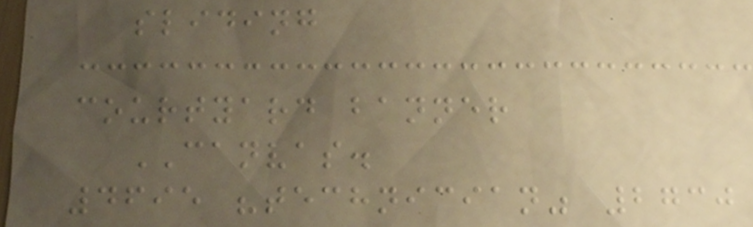sliding
courtyard banner
CANVAS.
4695 "technician" 2730
